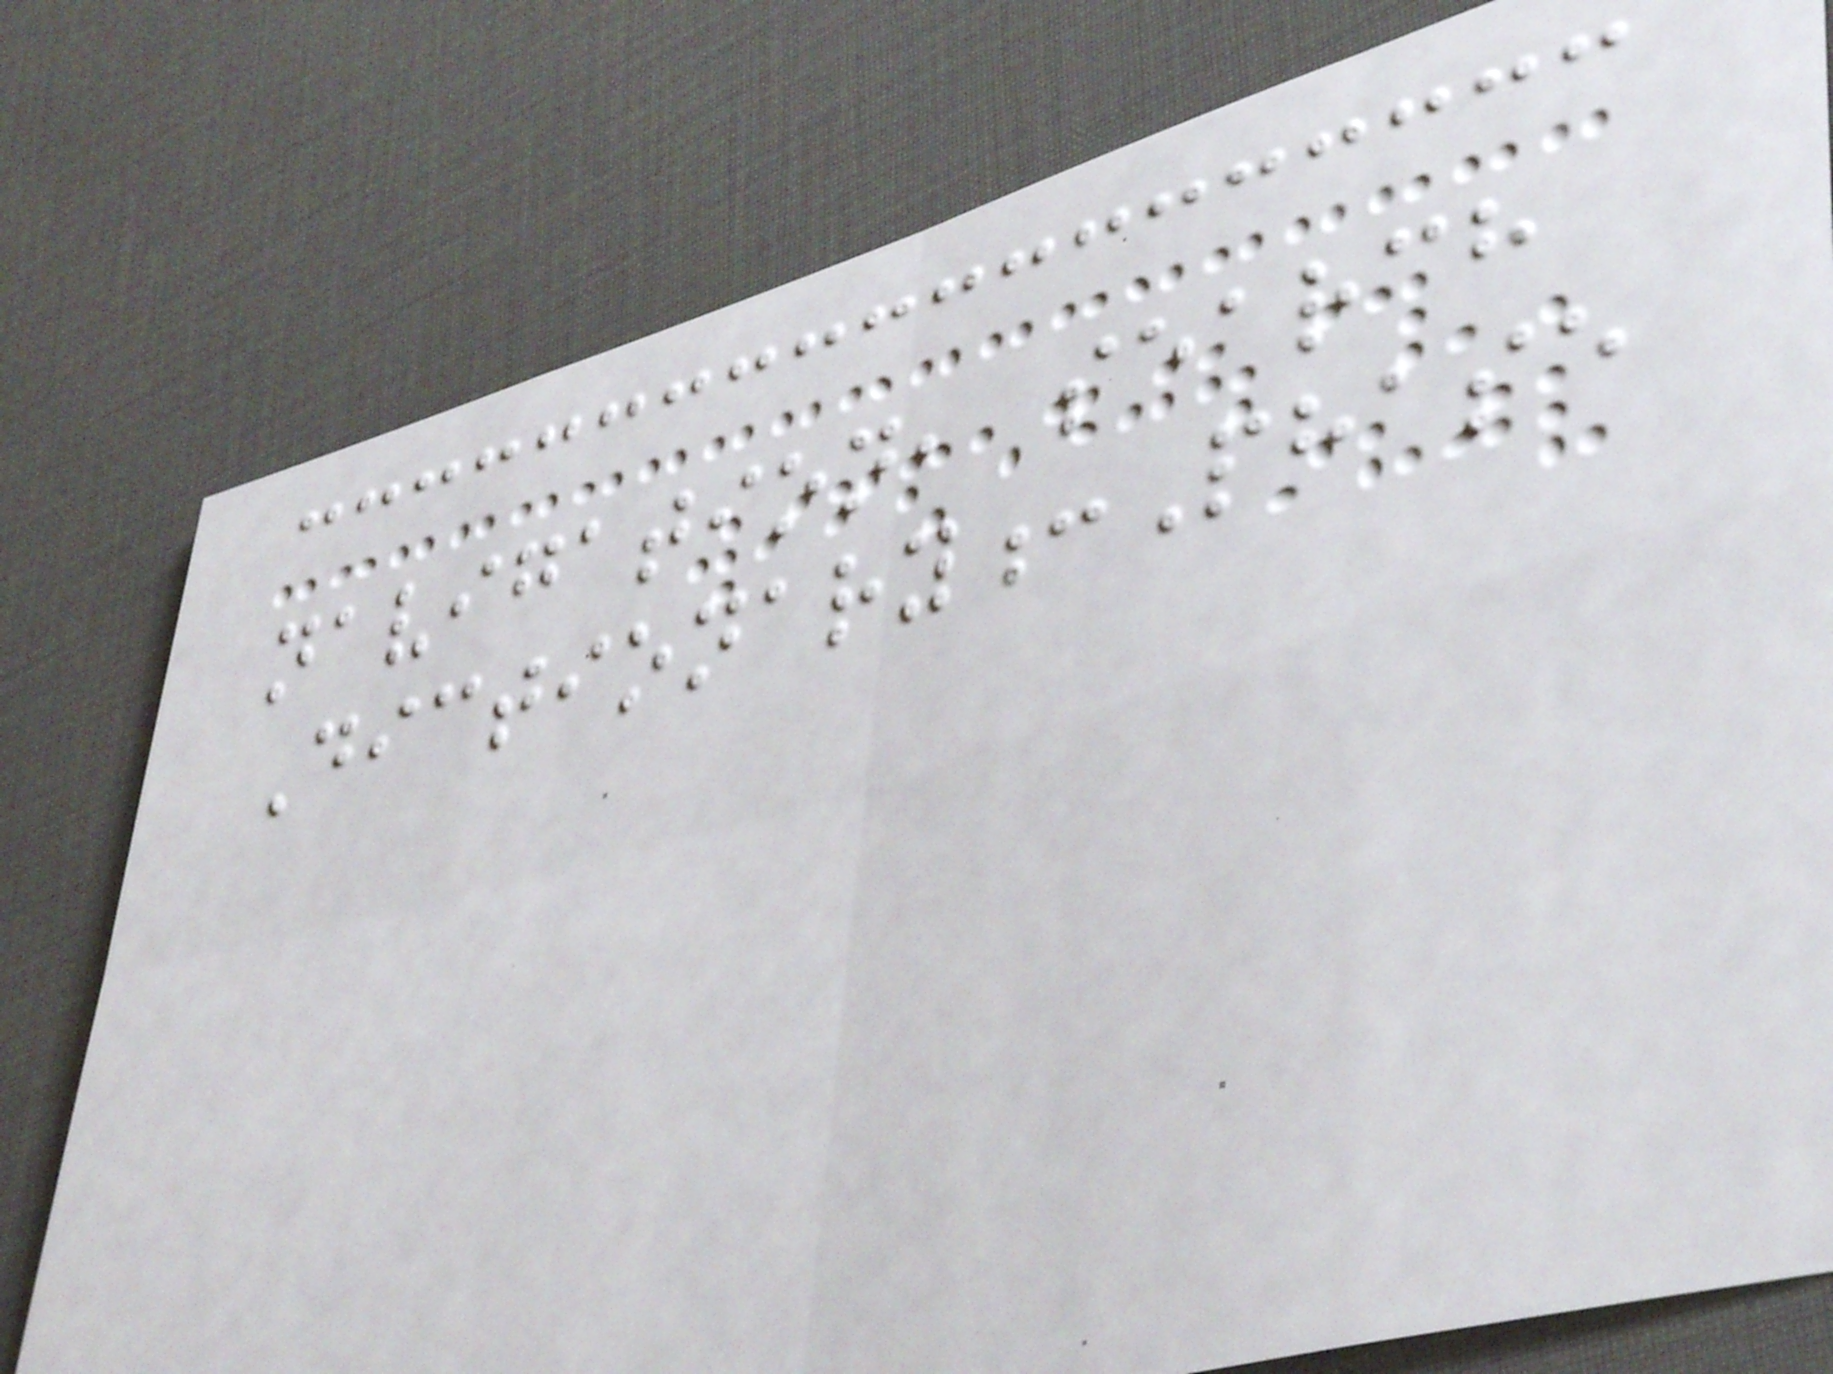navigation, search
Dictionary:Phase
